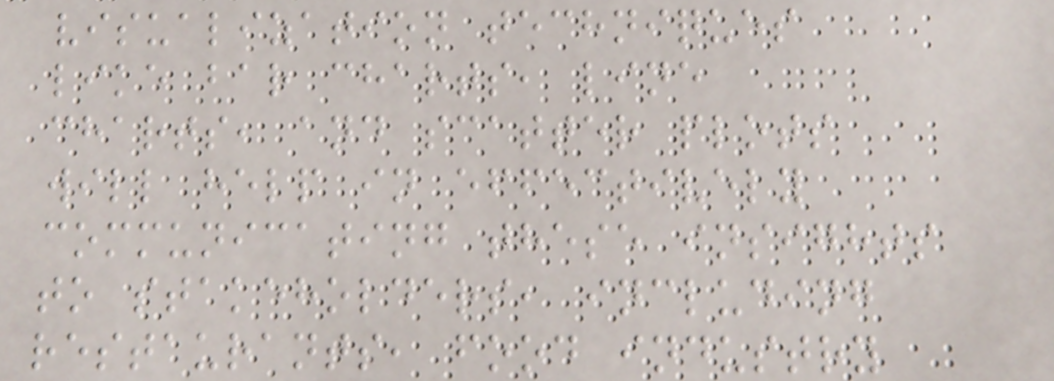visualization techniques
like bar charts, line
charts, and scatter plots
will help in effectively
communicating these insights
to stakeholders, including
restaurants, food industry
